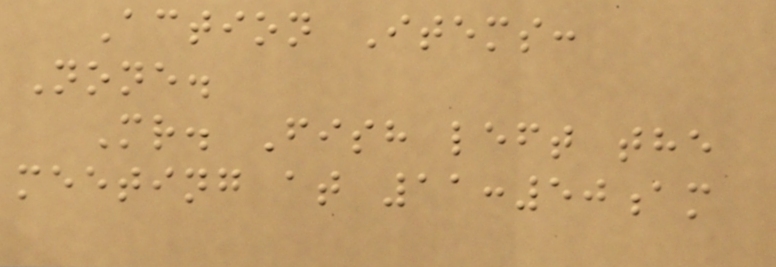Action Items:
None.
Mr. Fish left the
meeting at 11:50am
